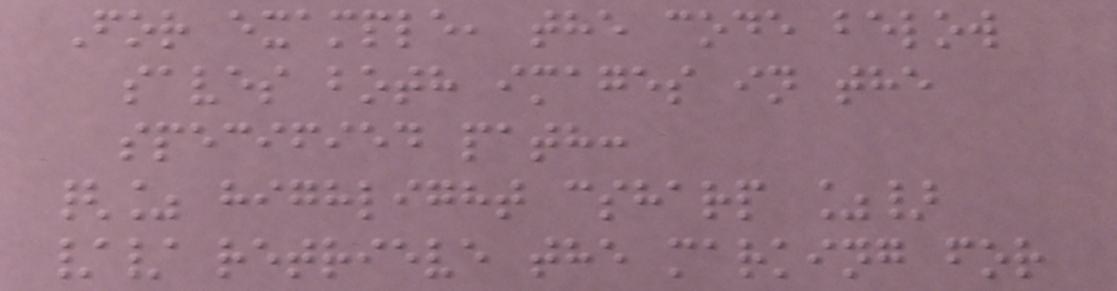For example, the code below
saves both images in the
specified path:
{% highlight csharp %}
// retrieve the marking for
